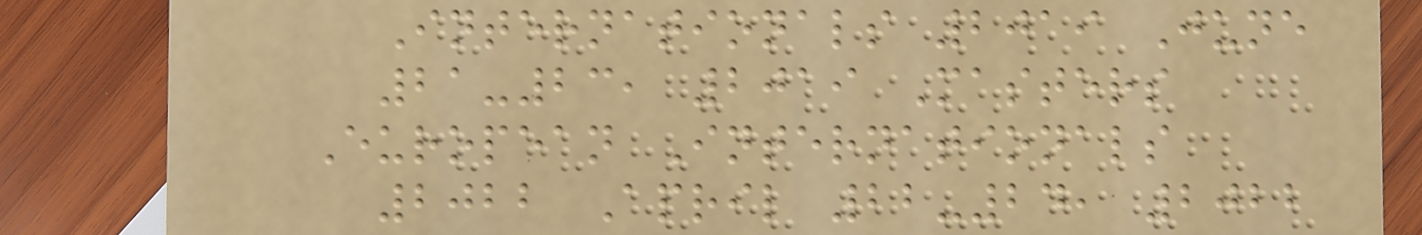Internationals 2019 June
21-23, 2019 Masters
European Internationals
2022 April 22-24, 2022
